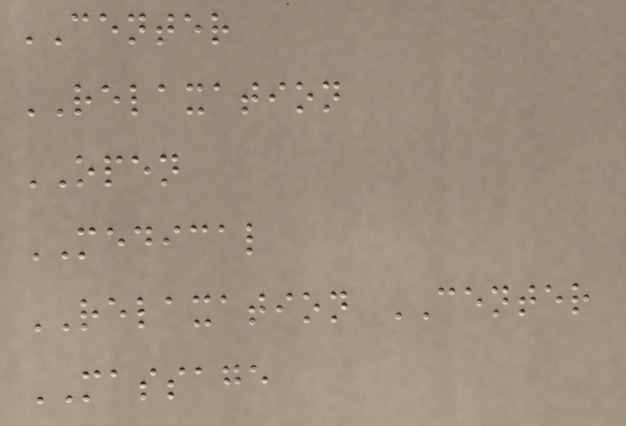CENTER
RELAXATION
OPEN
MEDICAL
RELAXATION CENTER
MASSAGE
